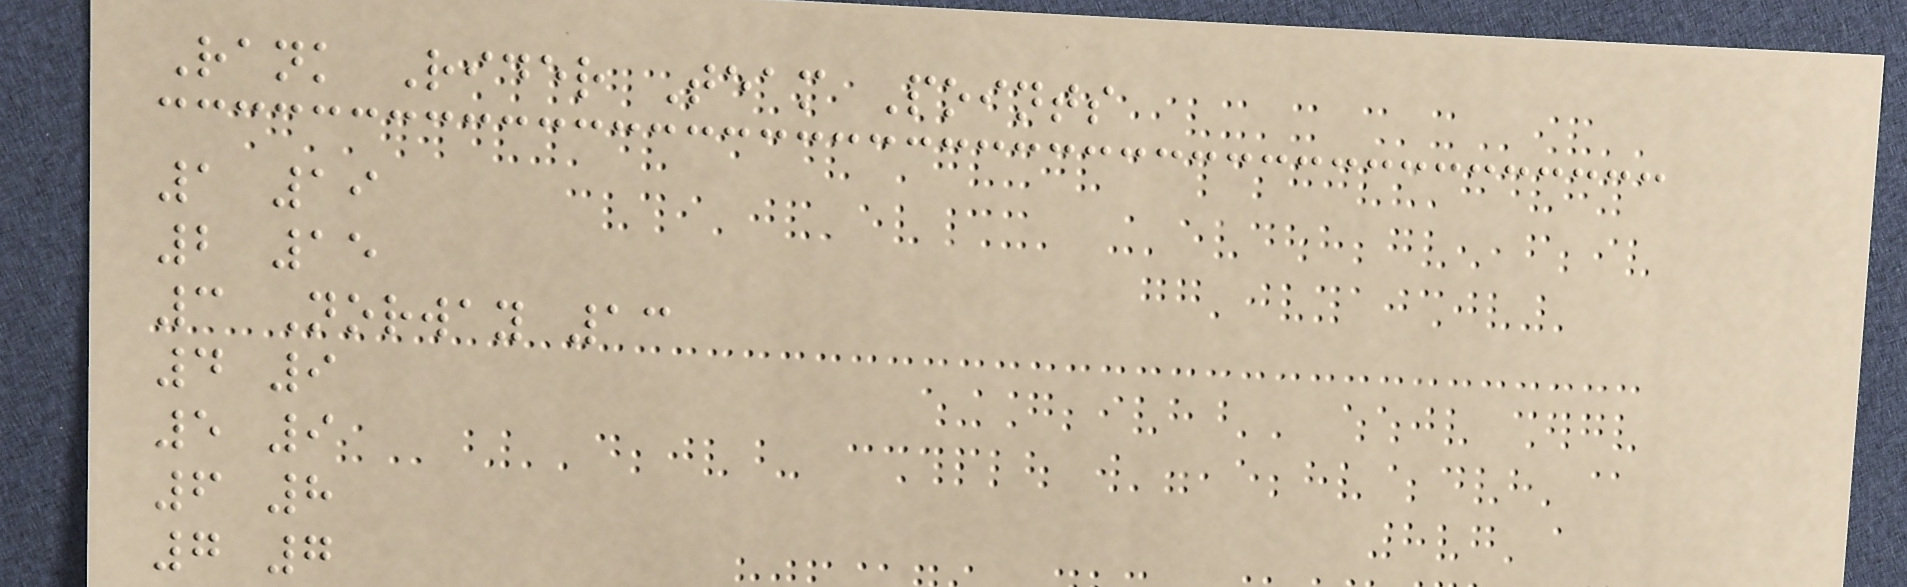Rank Rider Team Points
1 19
2 15
3 Norway 13
4 9
5 9
6 8
7 7
